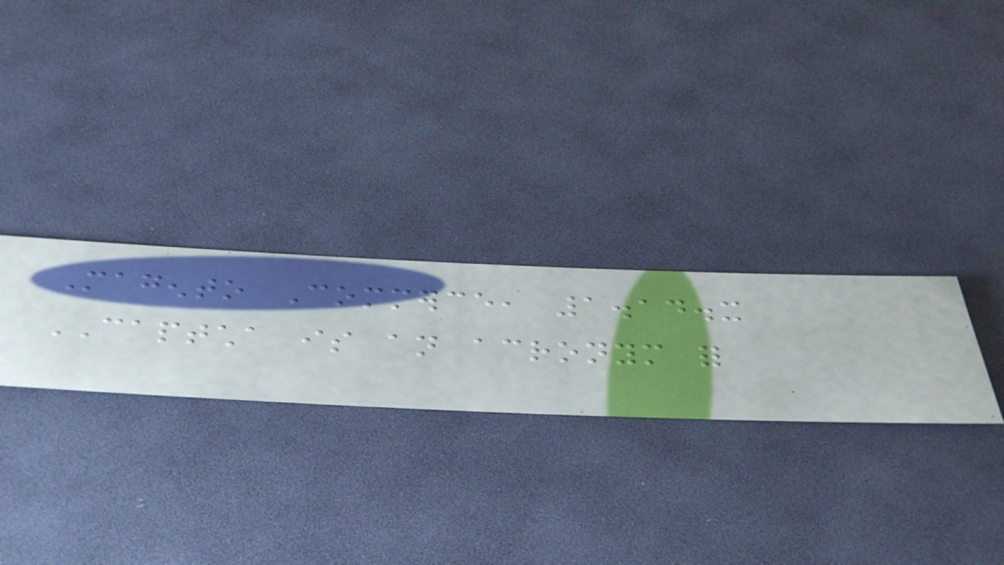Magento Commerce, 1.14.x
CAPTCHA is an acronym for
